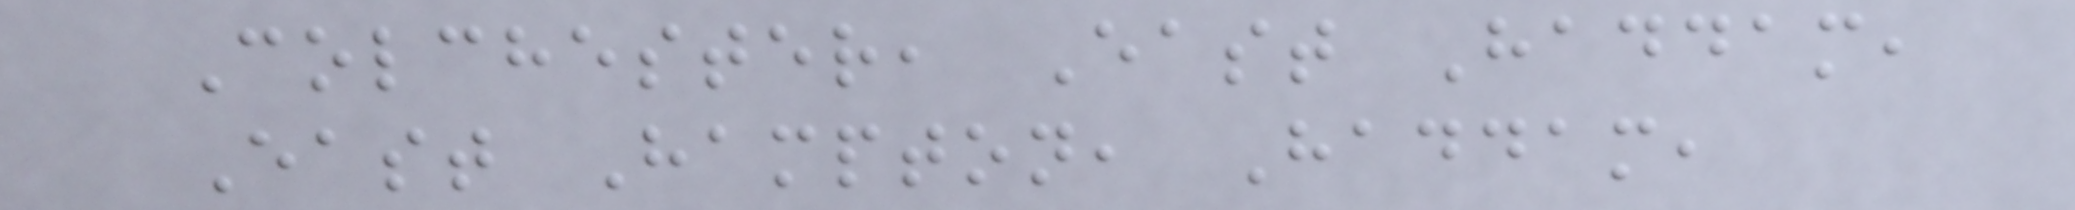Colchester, East Haddam,
East Hampton, Haddam,
